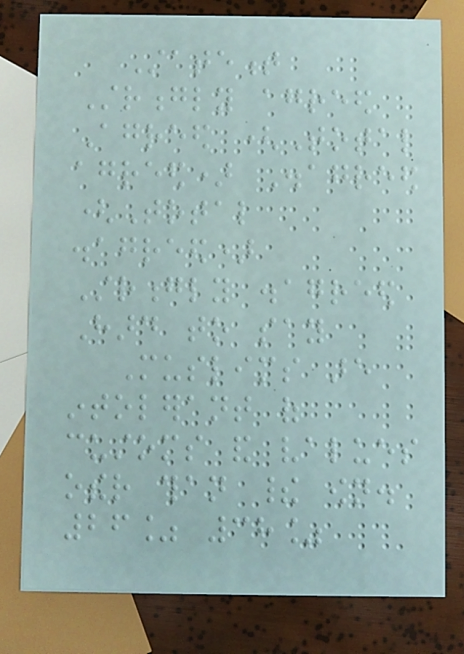Statement
Strongly agreed
Agreed (Total
agreed) Disagreed
(Total
disagreed)
Strongly disagreed
Hard to say
Muslims are
intolerant of
customs and values
other than their own.
26% 38%
